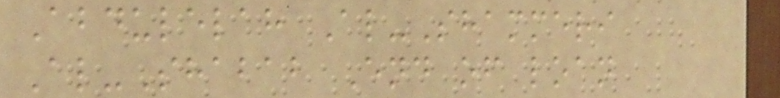Abdulelah Al-Shammeri
Al-Shabab End of loan
